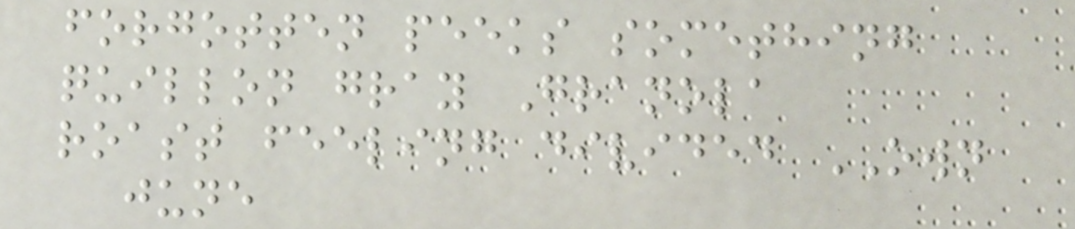forgotten peeks something
quillon gray Granola
roast feeling divided OWN
june
